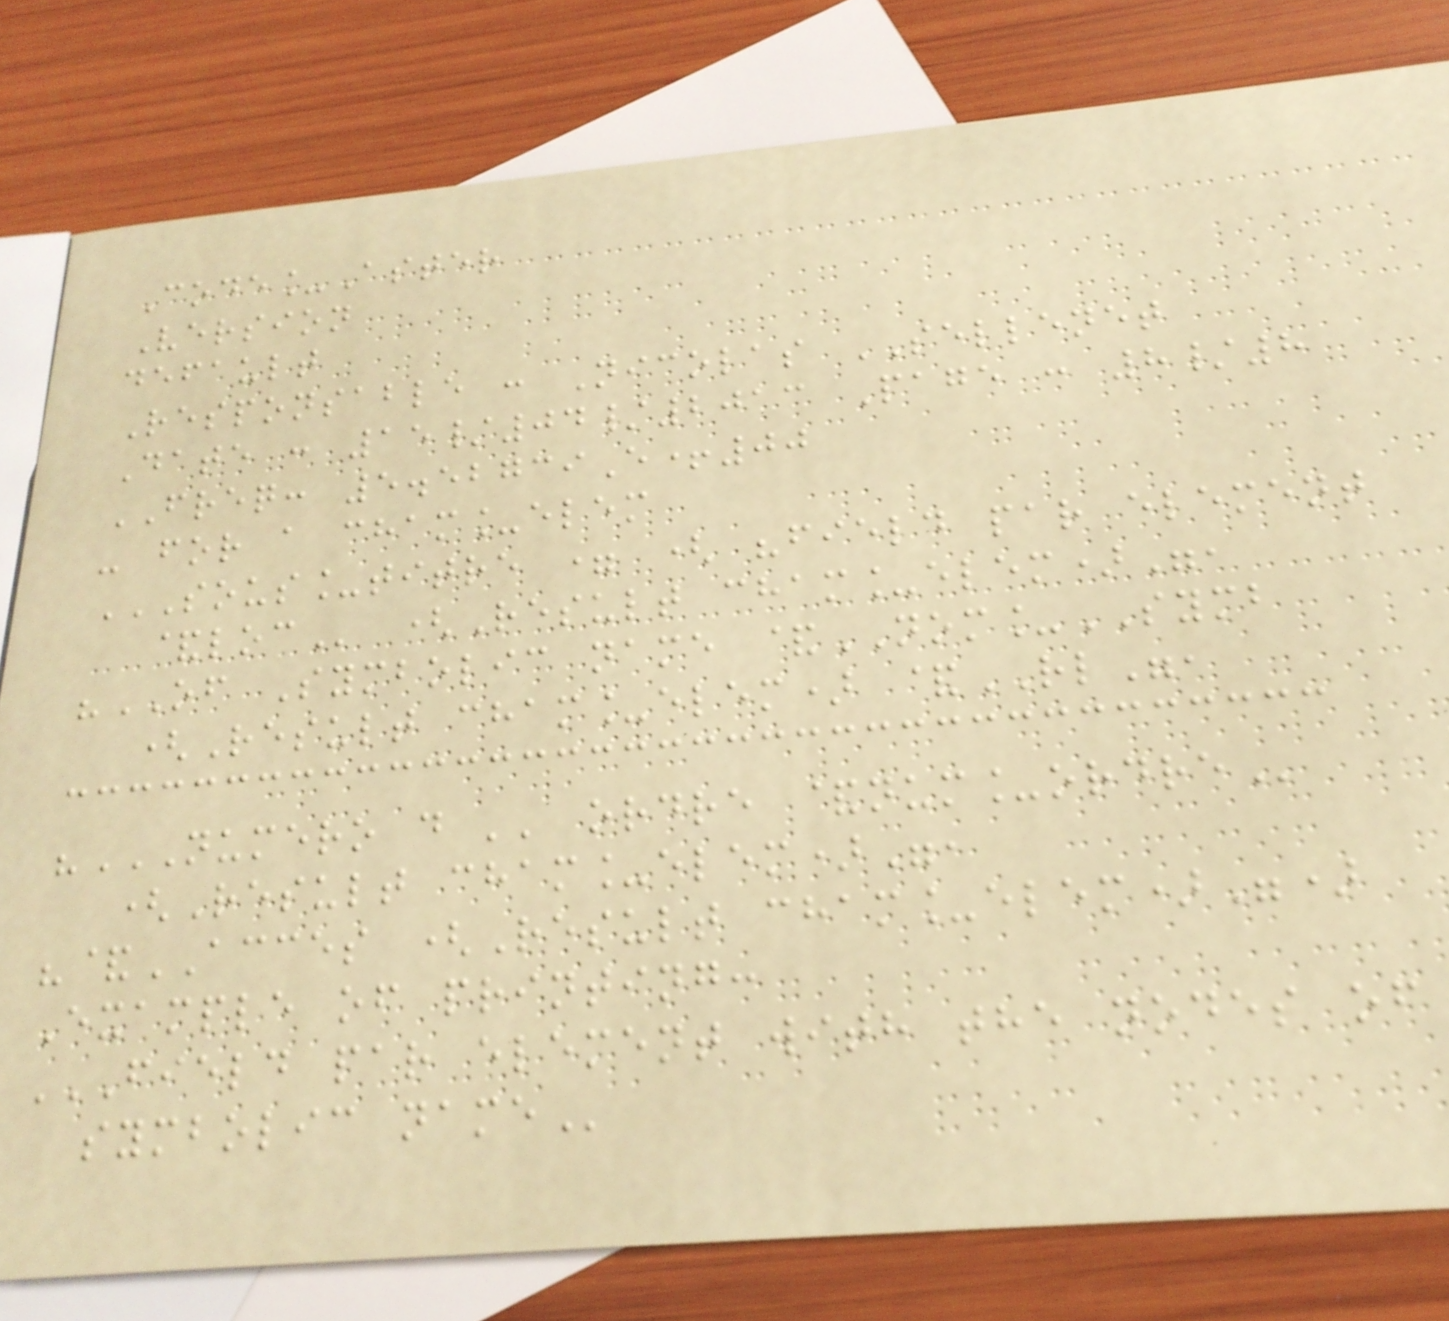Code_Aster
Version
default
Responsable : Nicolas SELLENET
Date : 15/04/2013 Page : 8/8
FREQ: 5.52739E+00
- for a cham_elem
SOUS_TITRE = ( "FIELD PAR ELEMENT
&LOC (Result cham_elem)",
"OF Symbolic name &NOM_SYMB
(Result cham_elem) &RL",
"NUMERO D '' ORDRE &NUM_ORDRE
(Result cham_elem)",
"&ACCES (Result cham_elem)")
Example of printing:
FIELD PAR ELEMENT WITH THE NODES OF
SYMBOLIC NAME
